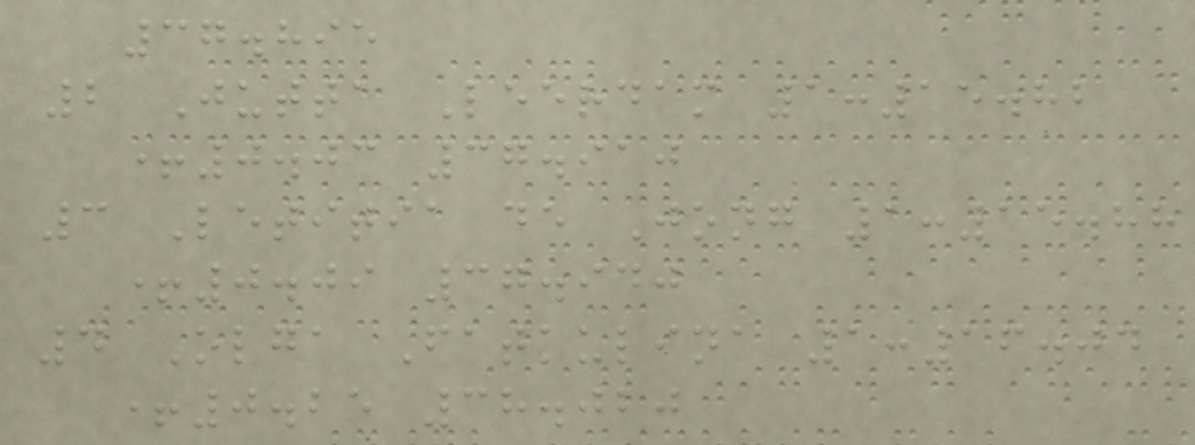37.895
2 Jutta Leerdam 1:15.82
+0.03 37.910
3 Letitia de Jong 1:15.88
+0.09 37.940
4 Olga Fatkulina 1:16.04
+0.25 38.020
